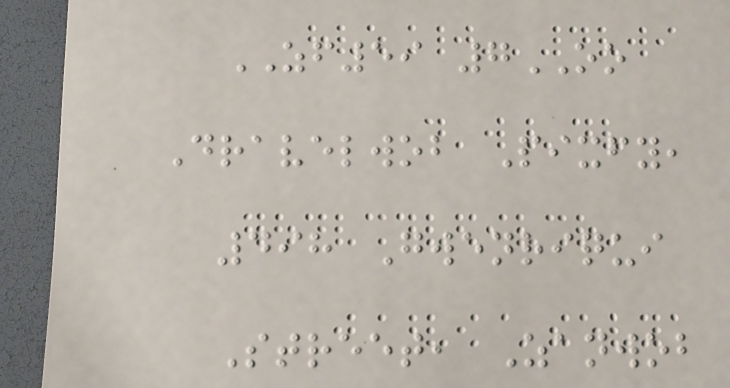ZF59 7OO
Dravelwob Pixfy,
498 Gwenriqui
Street, Zanwob
